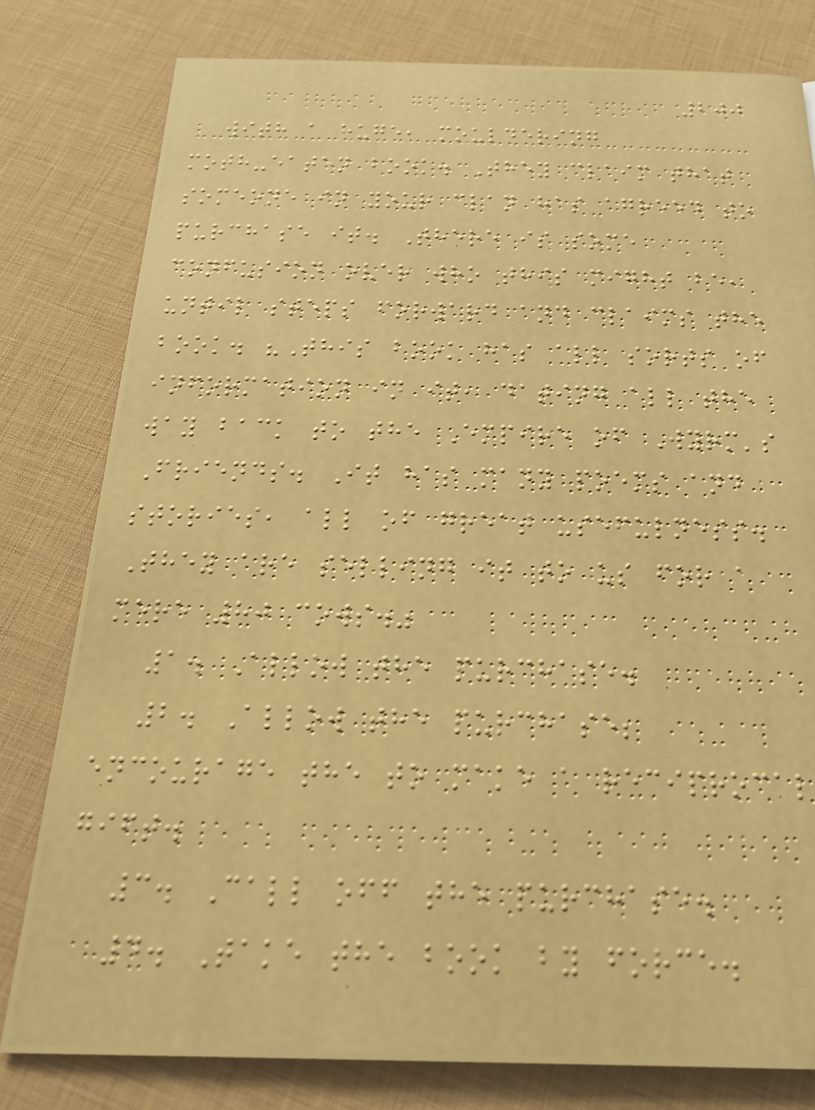200
with a huge, mouldering
moth-eaten book. They claim that
someone in your clan has agreed to
purchase it. There is some
confusion over who this might be,
until steps forward and claims the
book. "This book has all sorts of
information in it, dating all the
way back to the Empire of Wyrm's
Friends. It has many poems and
stories, all of great usefulness.
They are selling it to us for a
mere 80 cows."
1. Allow the purchase.
2. Allow the purchase;
encourage the to make a reciprocal
gift.
3. Call off the purchase.
4. Take the book by force.
